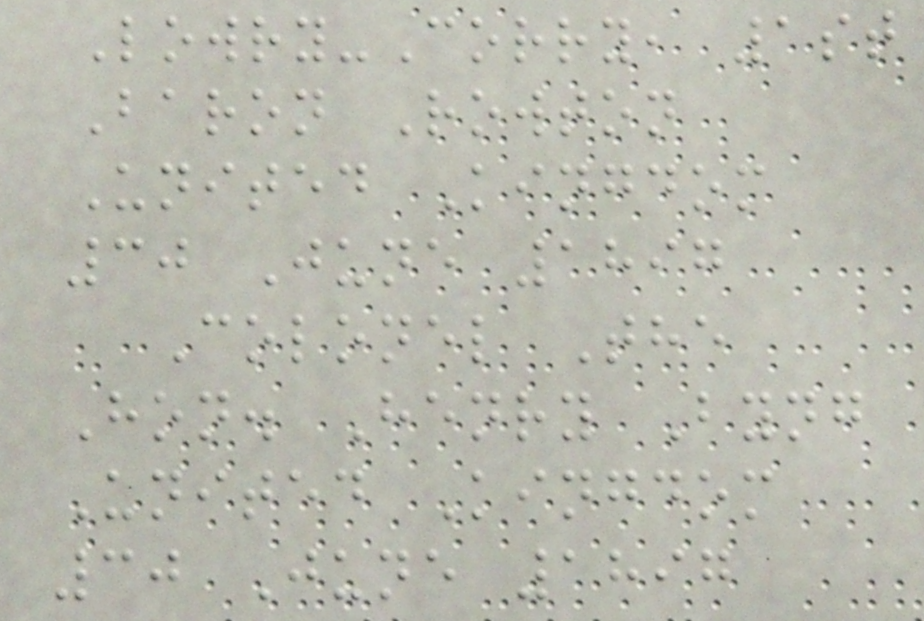Lowry-Corry, 1st
Baron Rowton
United Kingdom
30 June 1897
Colonel The
Hon. Henry Byng
United Kingdom
30 June 1897
